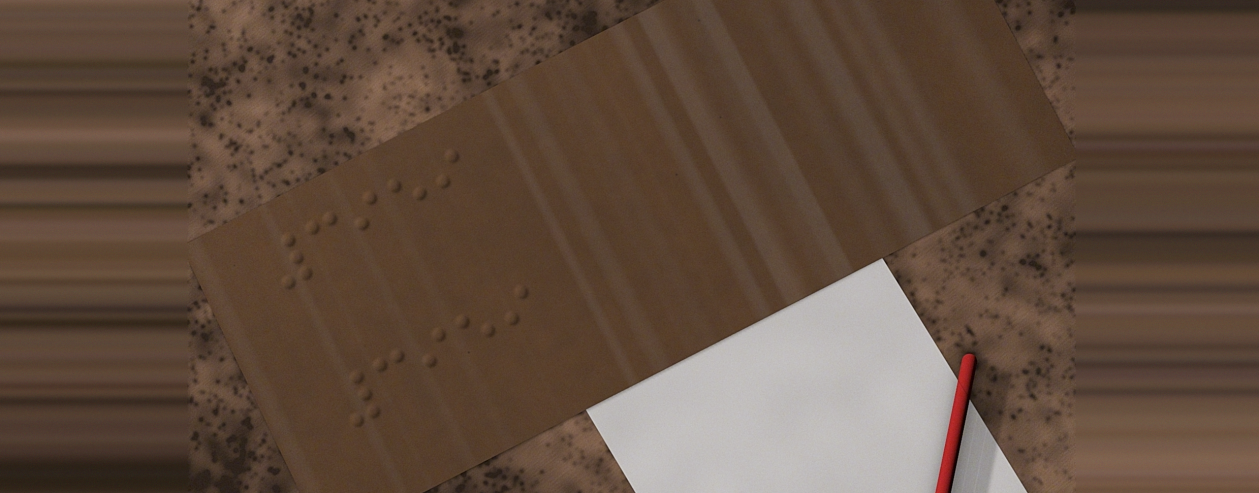3959
3959
